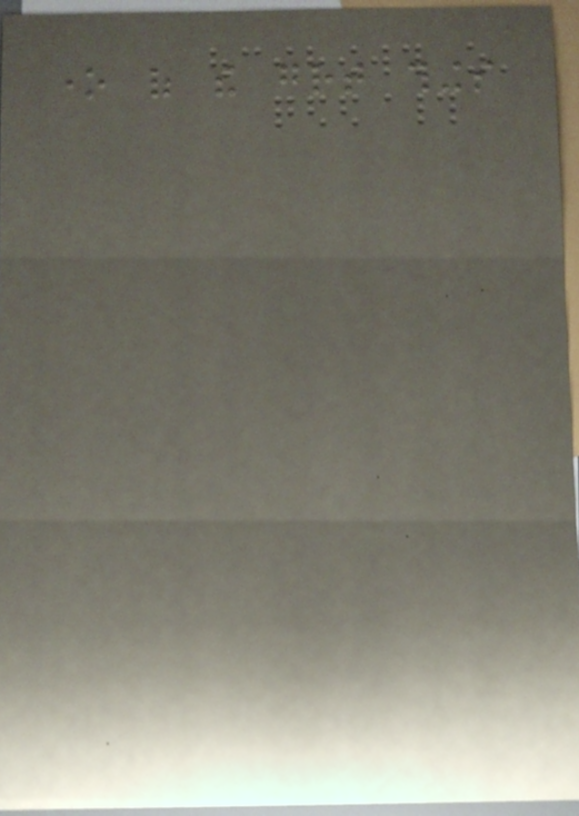one of the great things
